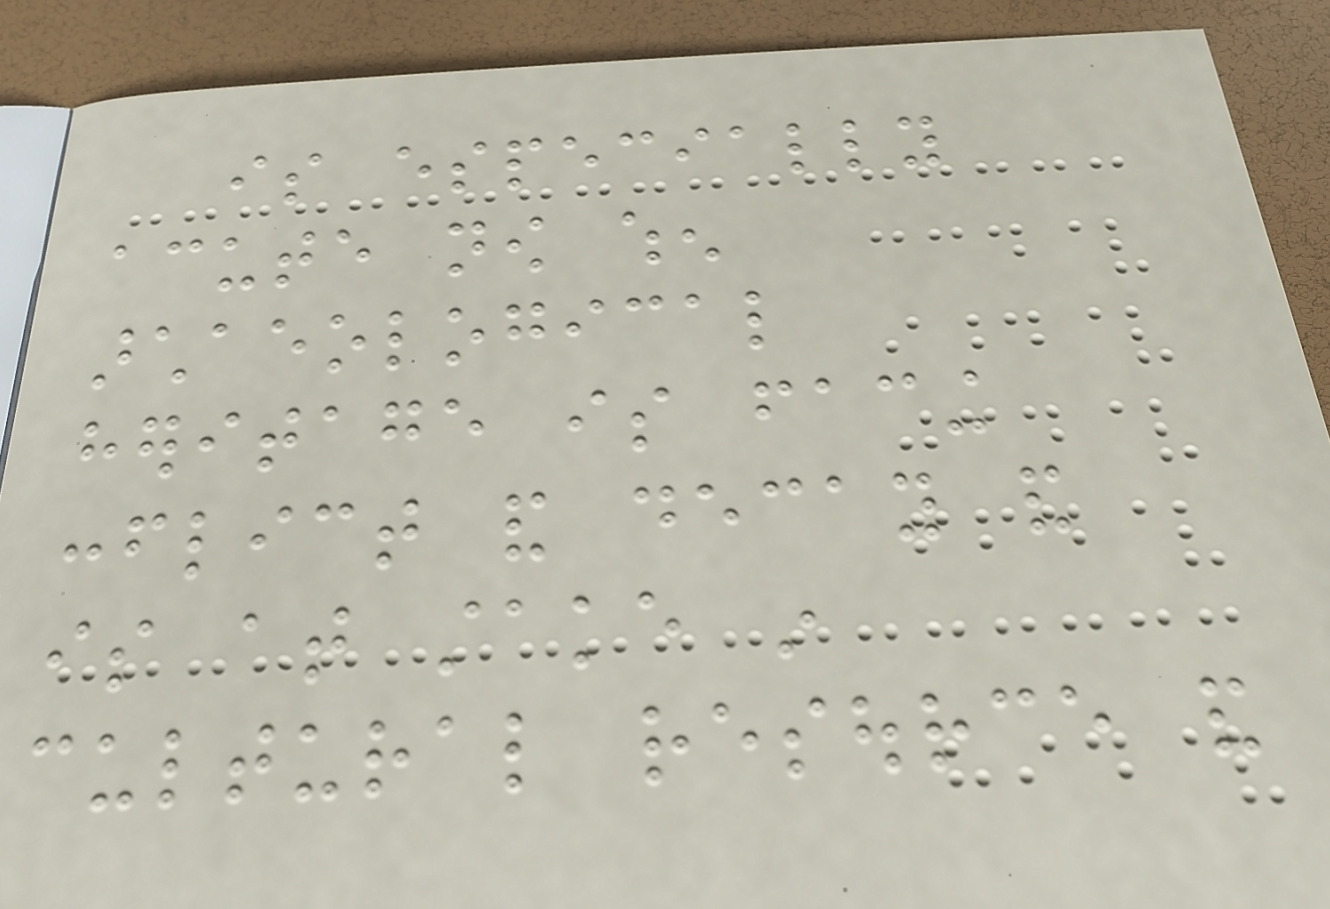is especially
acute now when
archaeological
heritage is facing
conflict and decay and
is at stake in
cultural resource and
